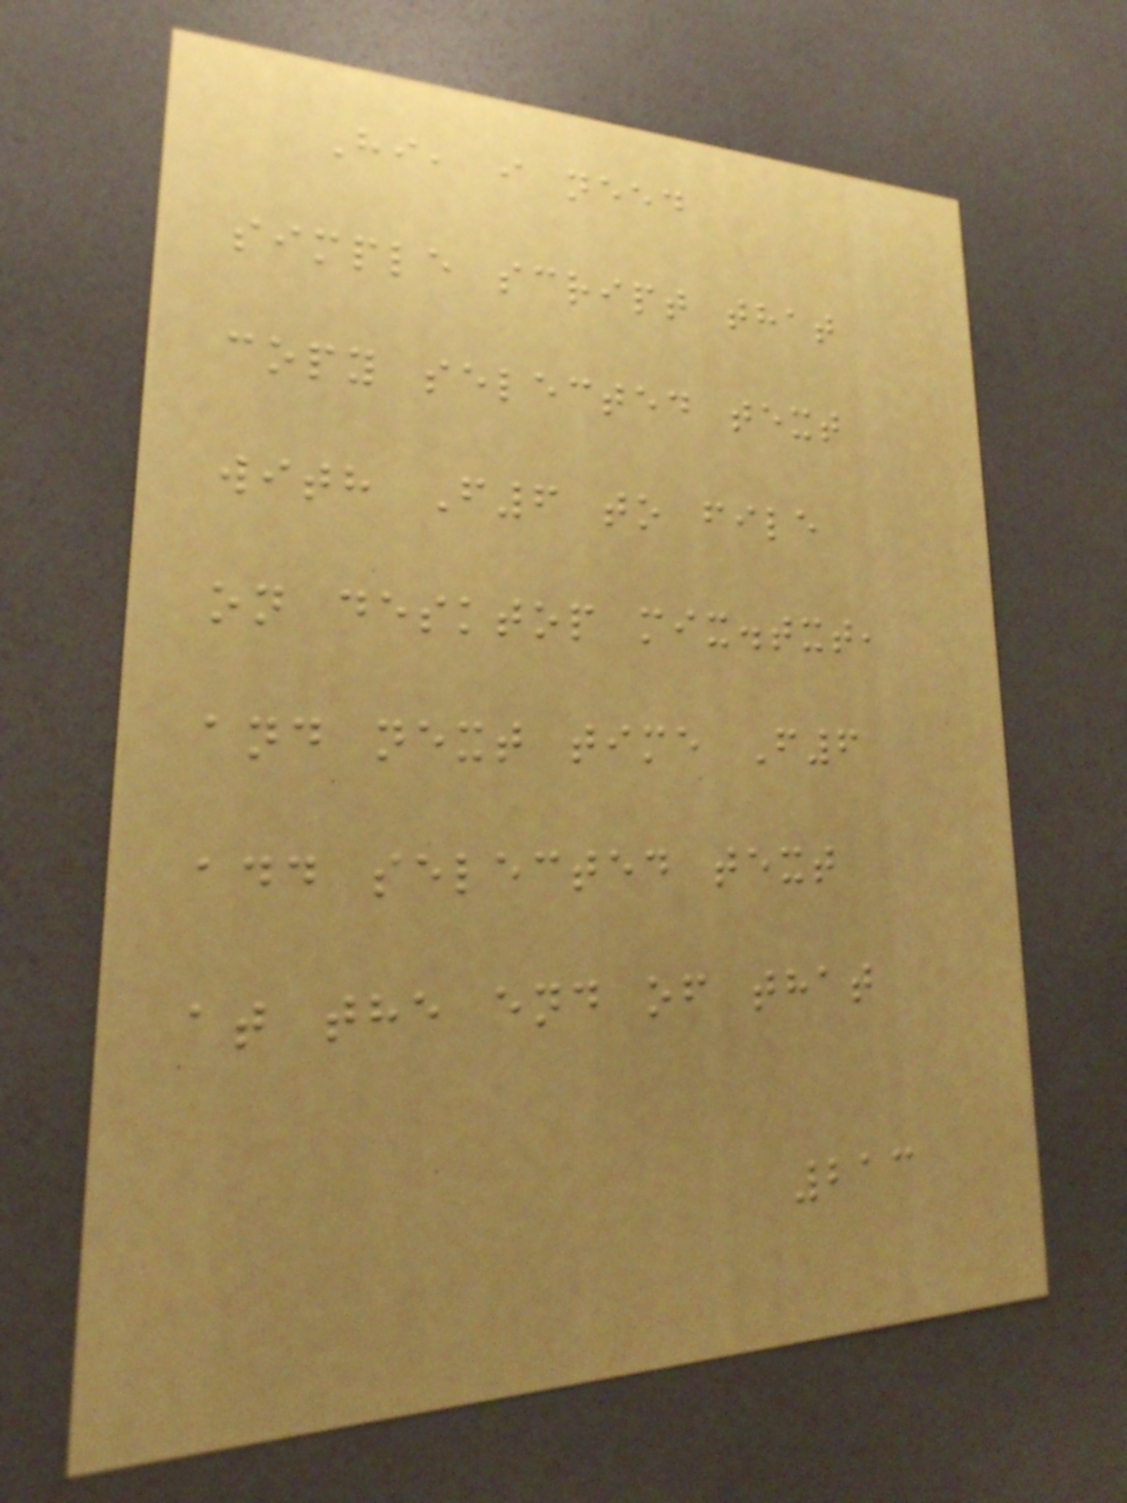Hi, i need
simple script that
copy selected text
with F6 to file
on desktop mix.txt,
and next time F6
add selected text
at the end of that
213
